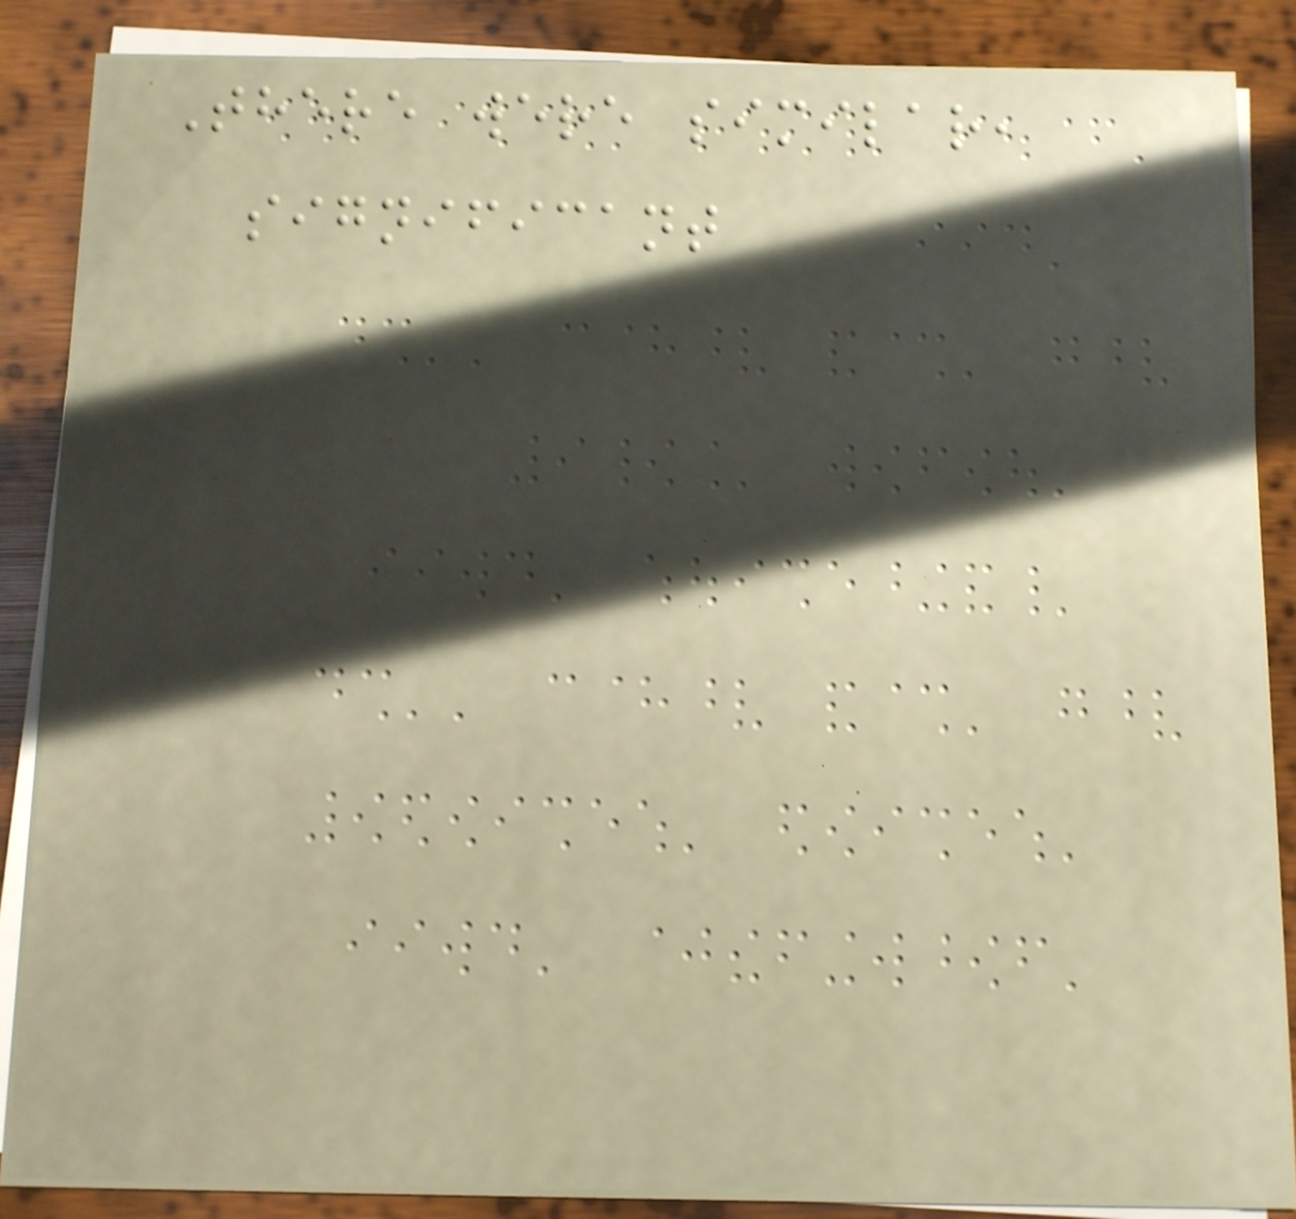There were similar,
significant
